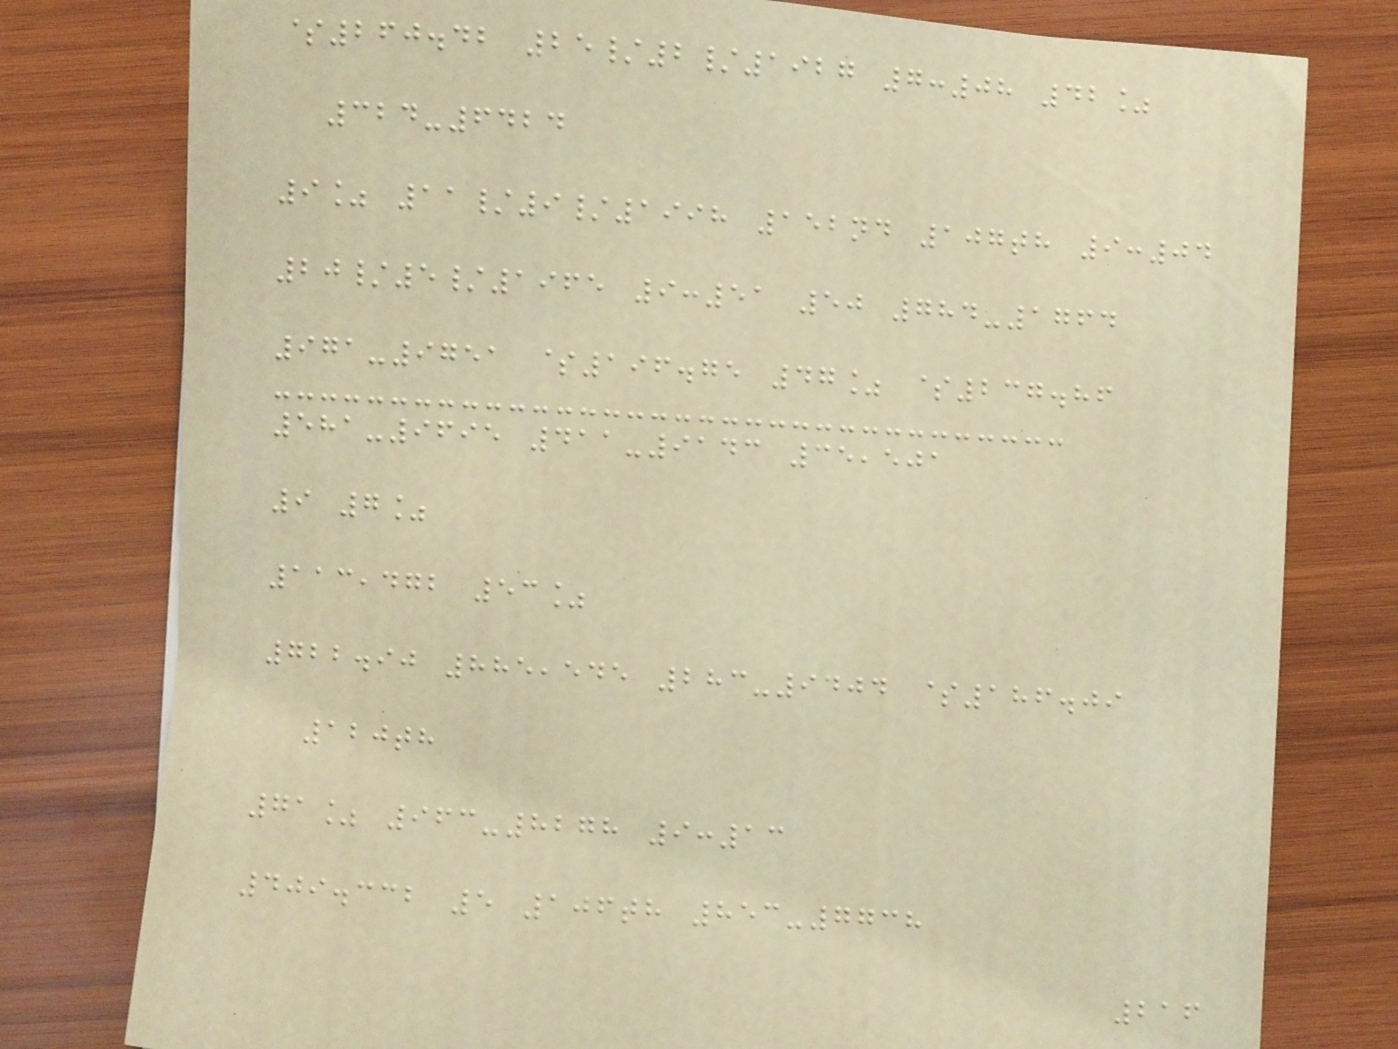$260.42 25/2/1927 7:08 42%
324-6424
9% 11/9/1998 152nd 107th 9:04
20/5/1965 9:51 50 784-1764
971-9751 $196.75 47% $237.86
581-9695 411-9143 35,501
9 7%
113,472 53%
722.90 885,545 283-9404 $186.09
120th
71% 963-8278 9:13
409.332 5 106th 853-7738
216
